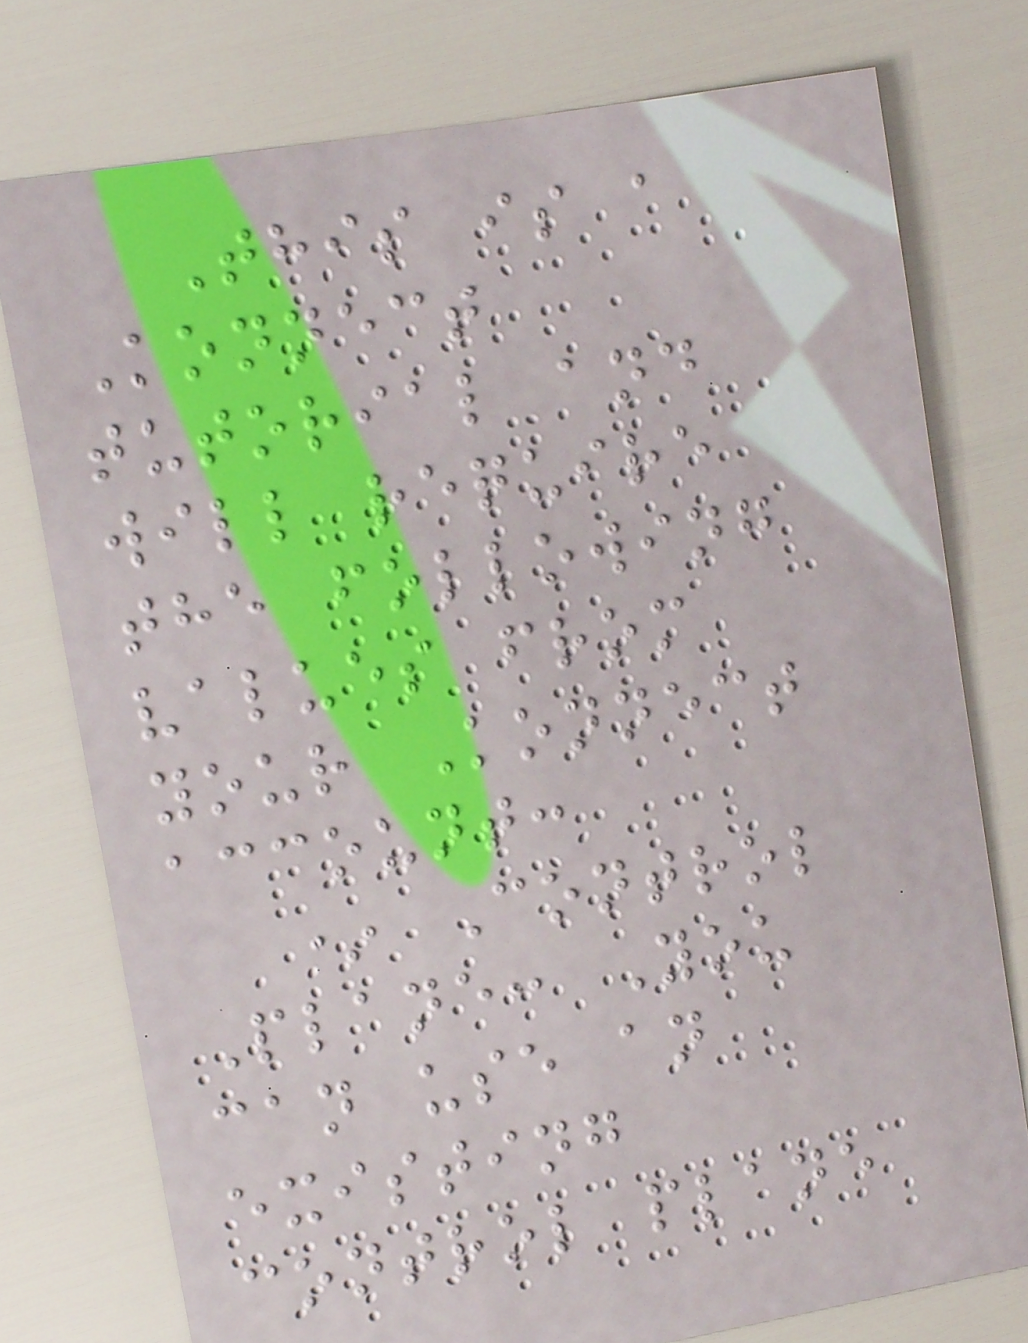This is a
Konnect
tutorial and
will require
the following
values from
your Konnect
account:
* Control
Plane: You
can use an
existing
control plane
